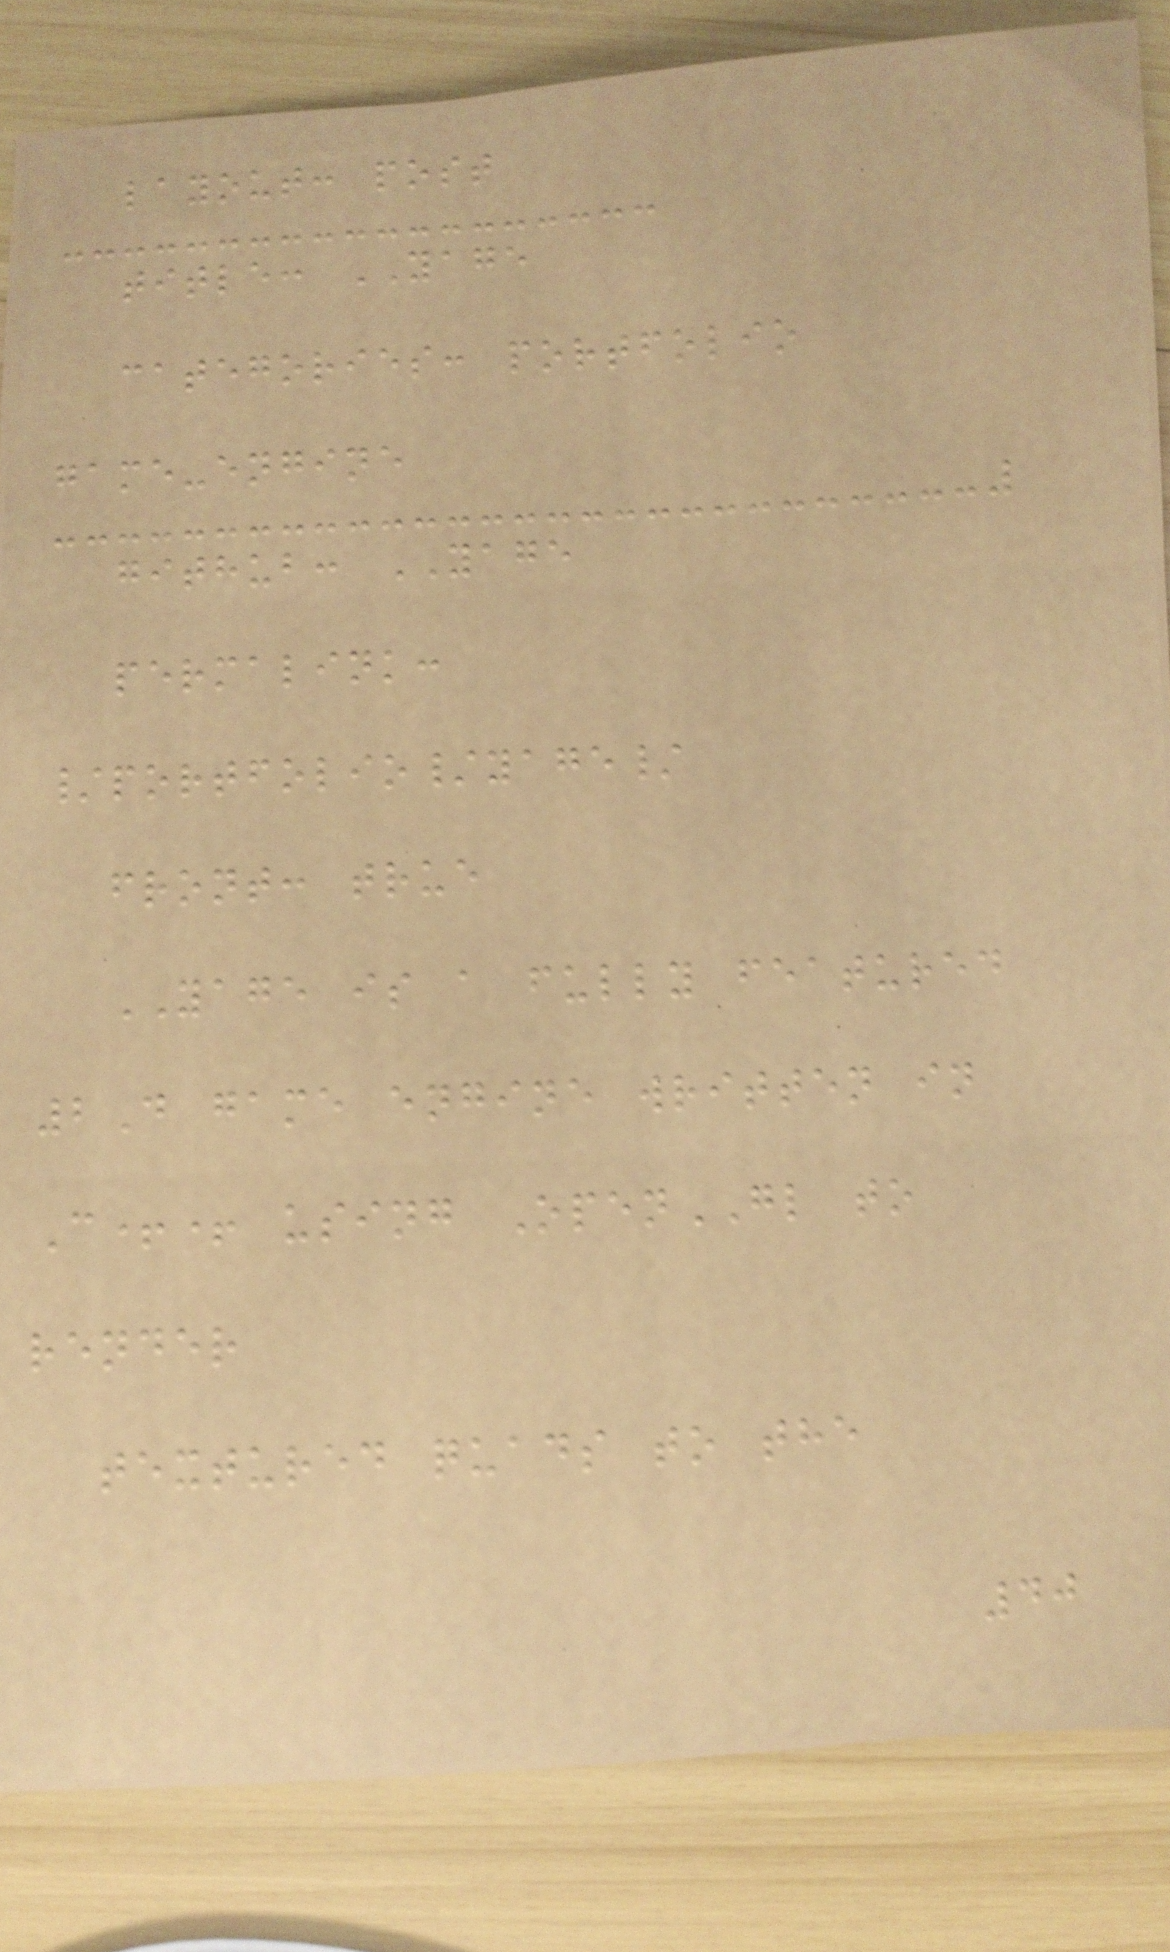layout: post
title: YAGE
categories: portfolio
game-engine
github: YAGE
permalink:
/portfolio/yage/
front: true
YAGE is a fully featured
2D game engine written in
C++ using OpenGL to
render
textured quads to the
40
